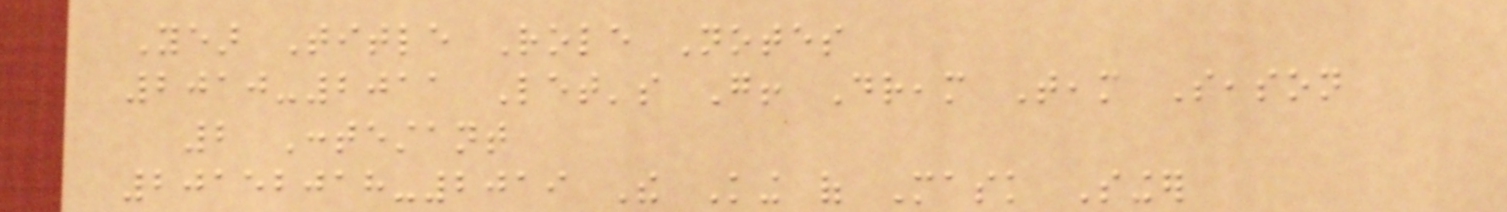Year Title Role Notes
2010-2011 Let's Go! Dream Team Season
2 Contestant
20152018-2019 The King of Mask Singer
